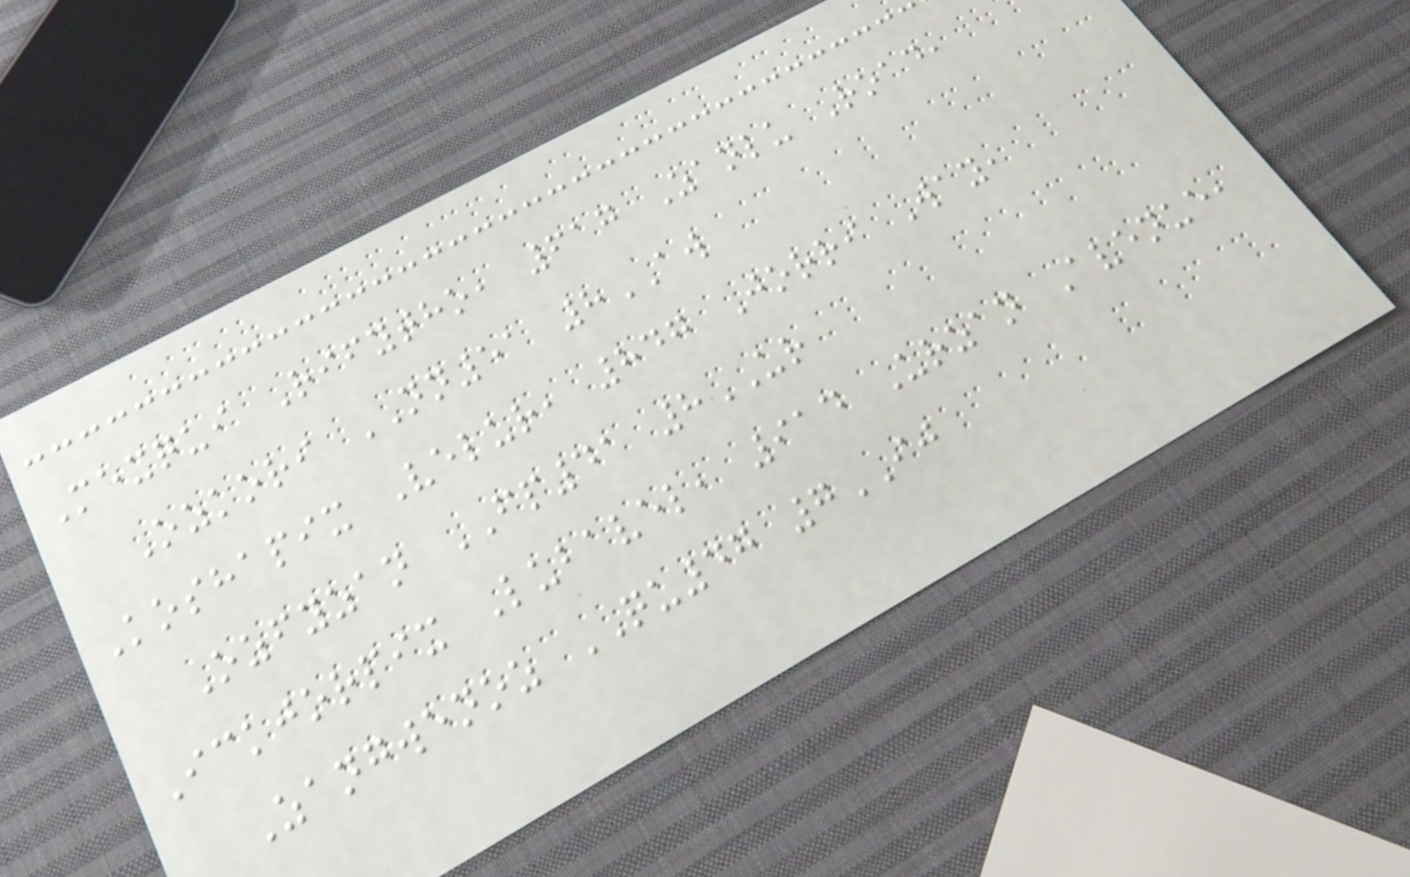Mexqui Rifytho, 617 Zanlu Road,
Ozkori NN51 8AW
Koshapix Velur, 847 Jorri Way,
Ozfyzan FP41 8UR
Ickjorpix Lubavel, 914 Urzan Avenue,
Zangwenoz QU47 7IJ
